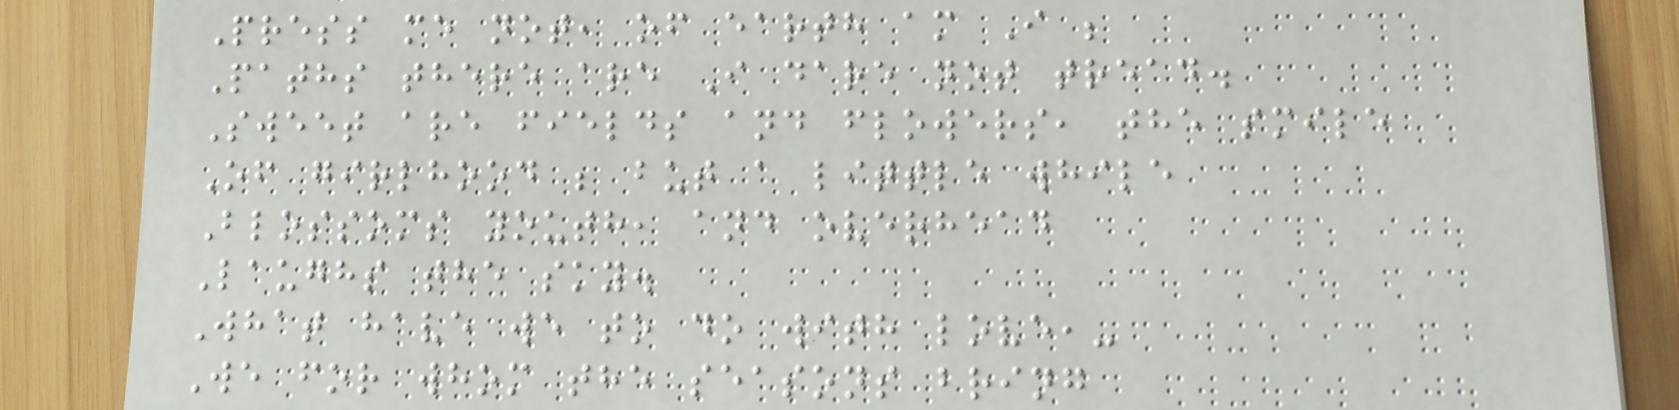Press me not, of earth am I ;
Paths there are I dare not tread.
Sweet are fields and flowers, the smile
Of girlhood ; but a little while
Blossoms youth, and overhead
Laughs the sky.
What have we to do with love,-
We for whom the seasons bring
